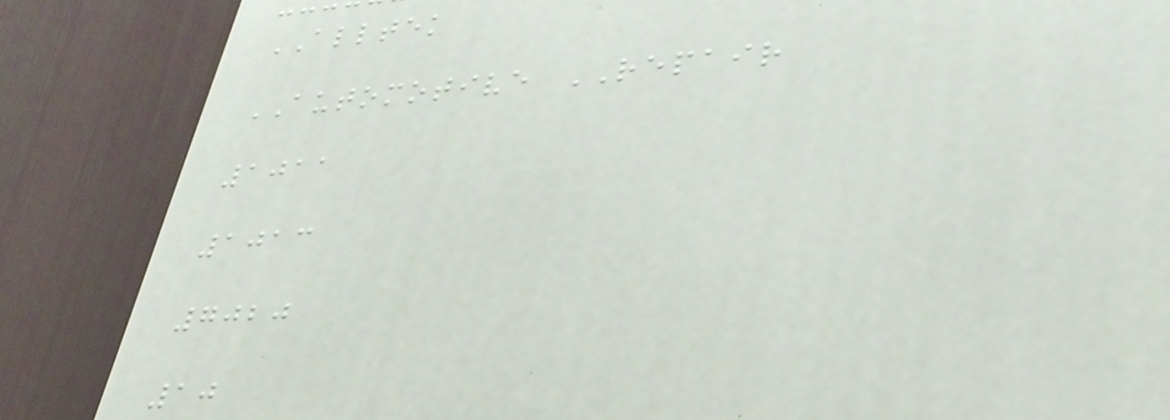ALLTEK
AUTOMOTIVE REPAIR
1011
1013
7020
10
